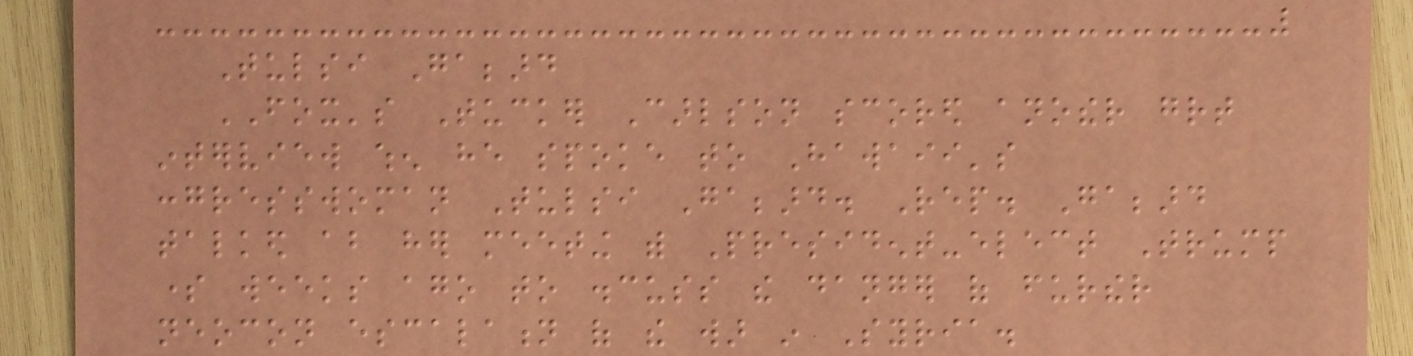Tulsi Gabbard
FOX's Tucker Carlson scored another great
interview when he spoke to Hawaii's
congresswoman Tulsi Gabbard. Rep. Gabbard
talked about her meeting with President-elect Trump
some weeks ago to discuss the danger of further
neocon escalation of the war in Syria.
